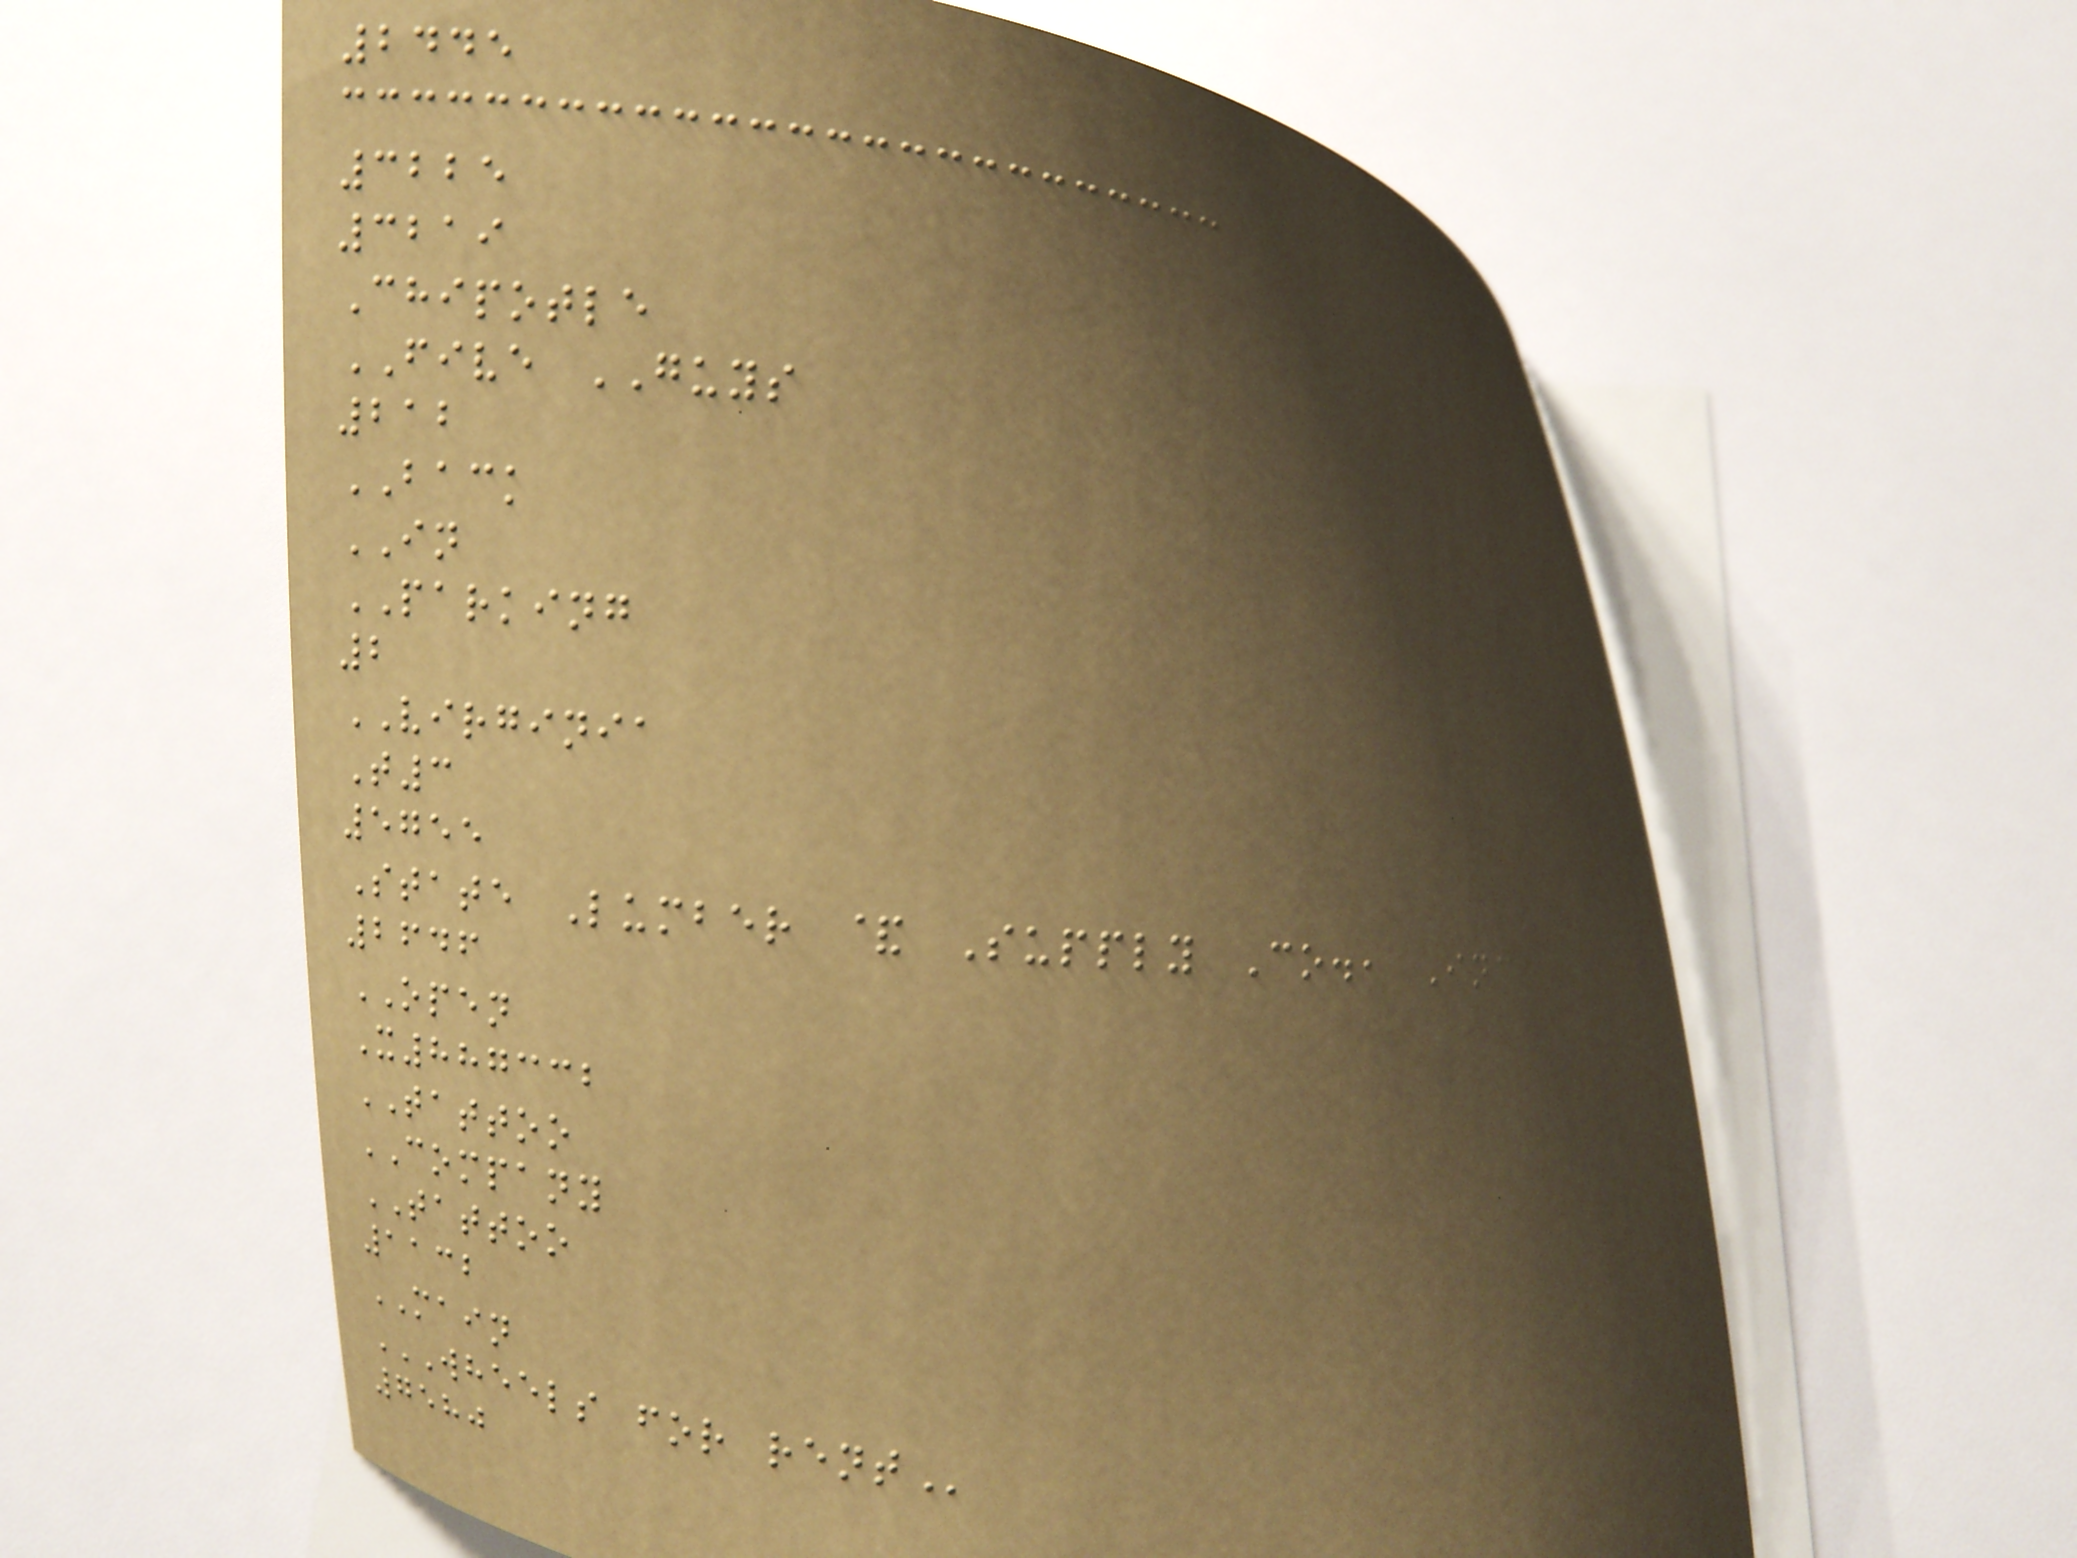2445
3225
3219
Chipotle
FIVE GUYS
212
BACK
IN
PARKING
2
VIRGINIA
T3
5755
State Lumber & Supply Co., Inc
2646
OPEN
X887332
TATTOO
COMPANY
TATTOO
1132
MAIN
WHEELS FOR RENT
7580
